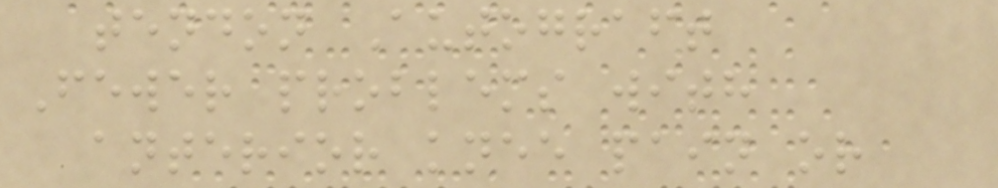tendon Autograft
Fewer problems with
anterior knee pain or
